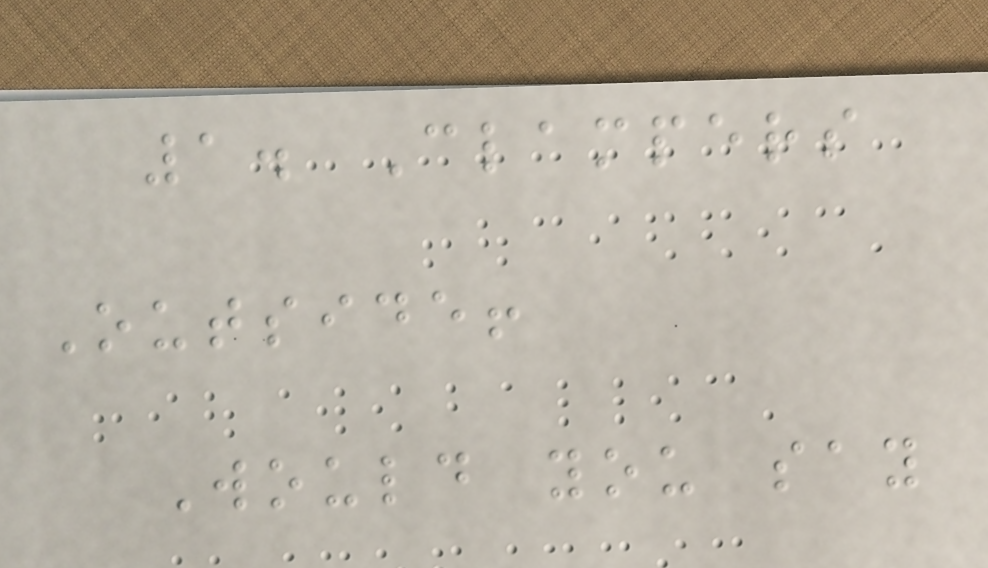1. Clampers
Outside!
Would you say
